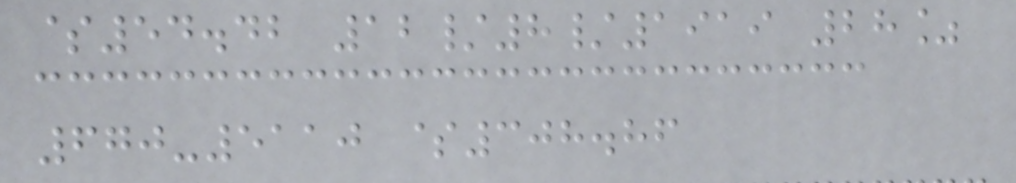$54.42 12/8/1919 28%
670-5110 $308.86
